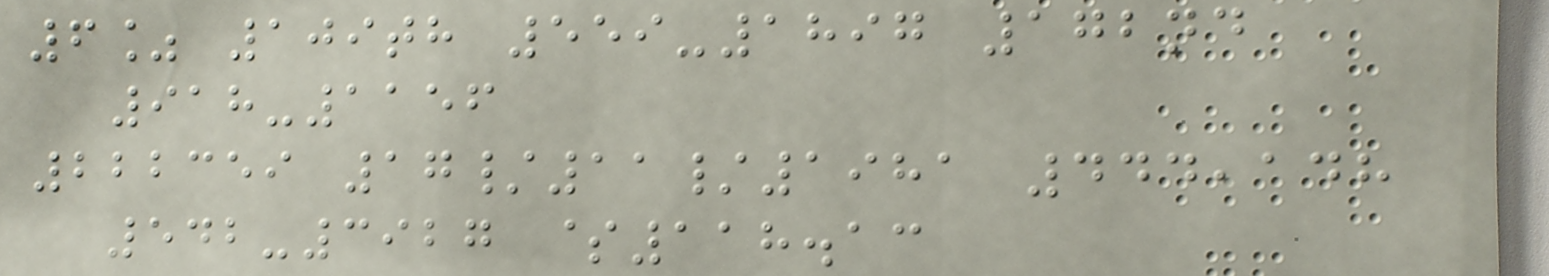6% 109th 559-1897 172nd
918-1156
222359 17/11/1981 444,148
542-3927 $118.13
